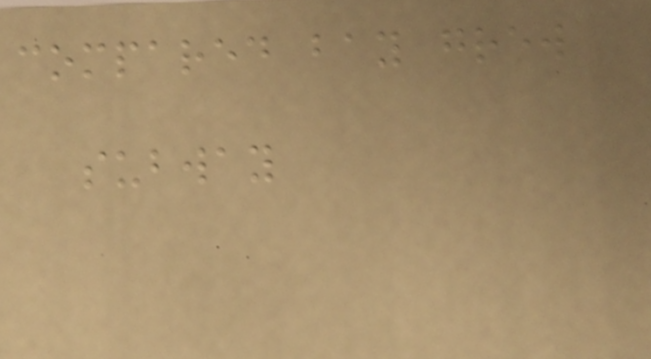compared bay grew
subway
